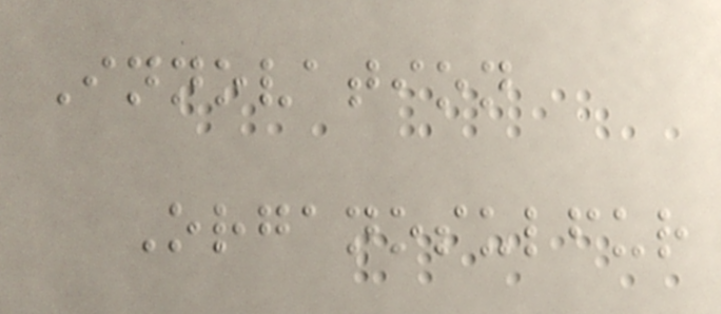Innovation
Organosulfur
